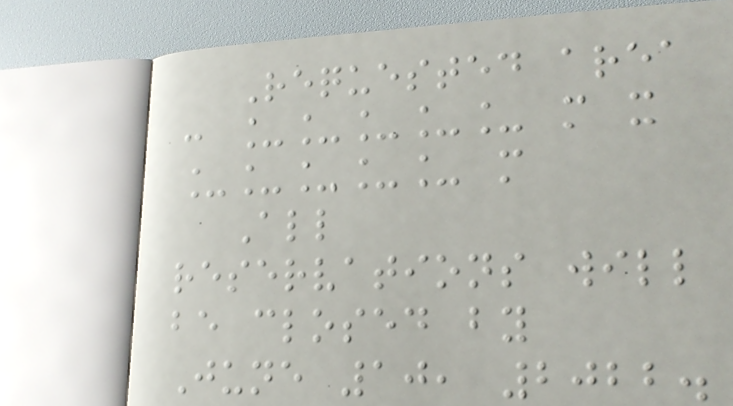Requested area
: _____ m x
_____ m
All
reservations will
be closed by
June 10, 2022.
